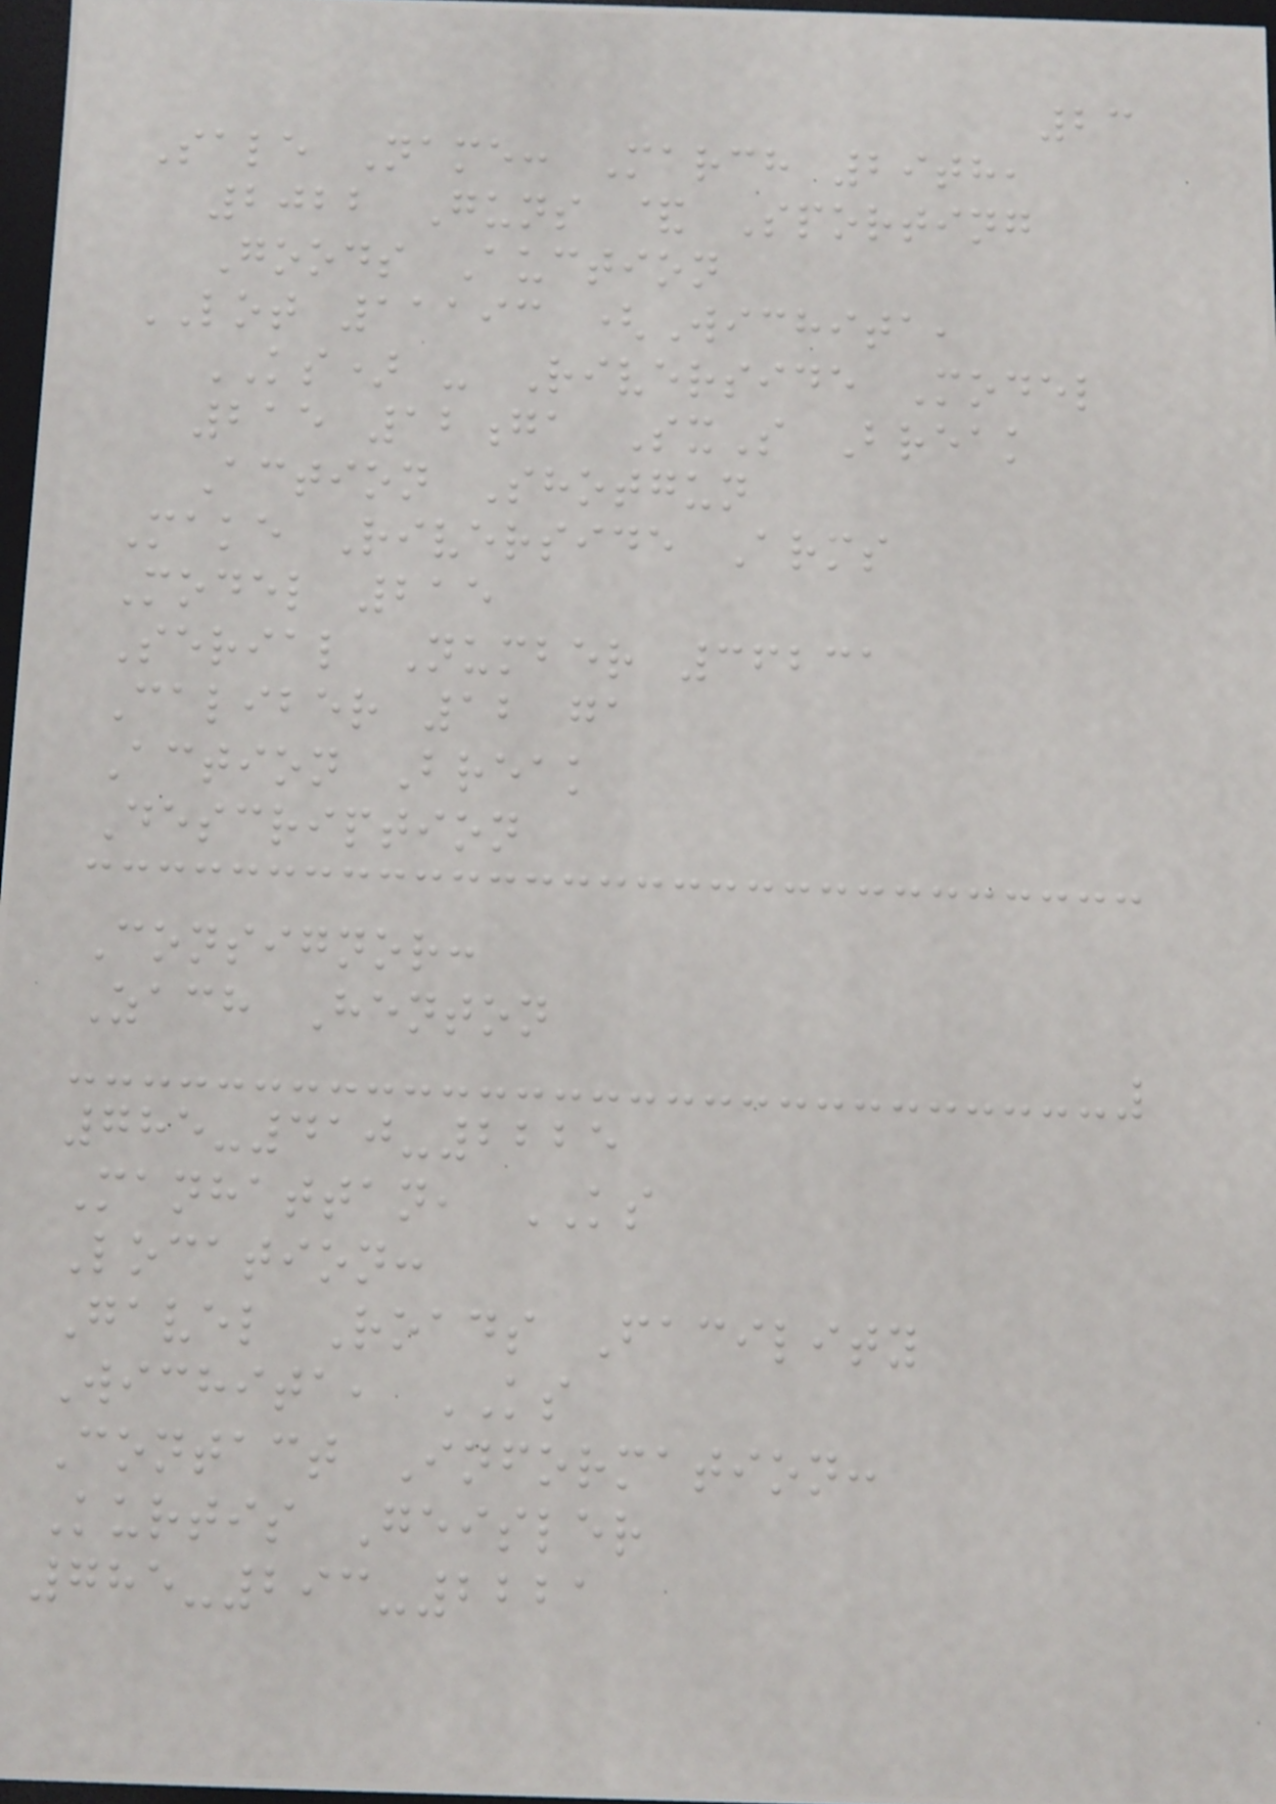23
Sale Name: March 29th,
2022 Guns & Sporting
Goods Auction
LOT 11193 (Wichita,
KS) - Riverside Model
215 12ga SxS Break
Action Shotgun
Make Riverside Arms
Model 215
Serial Number 36231
Caliber 12 ga
Action Break
Description
Consignor:
Zach Henton
785-410-2225
Manhattan, KS
Location:
Gavel Roads Facility
Wichita, KS
Contact Information:
Kurtis Geisler
785-293-2221
